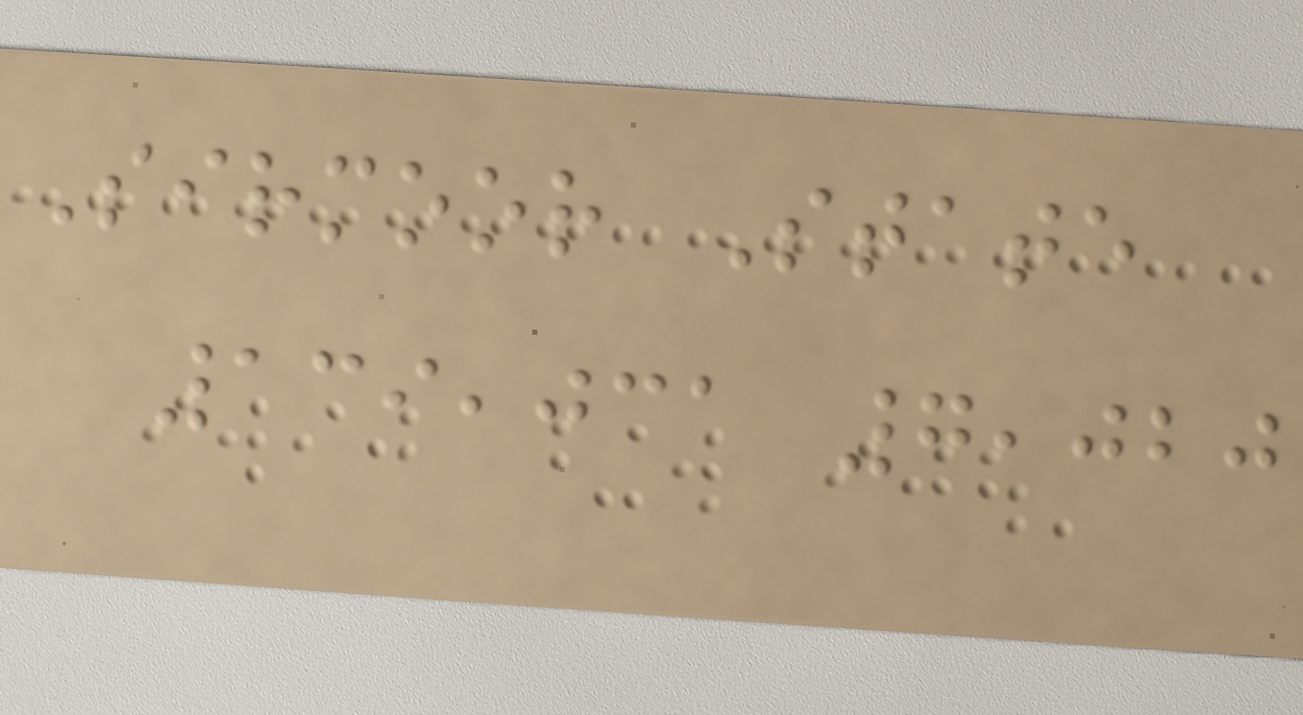Sirmoor State
139,031 7,020
